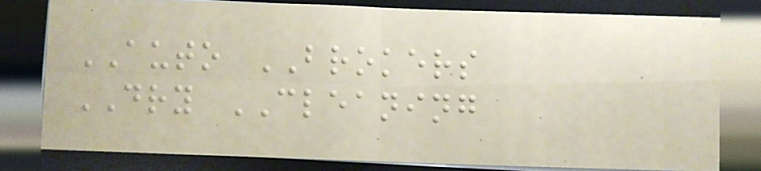AUTO BROKERS
DRY CLEANING
